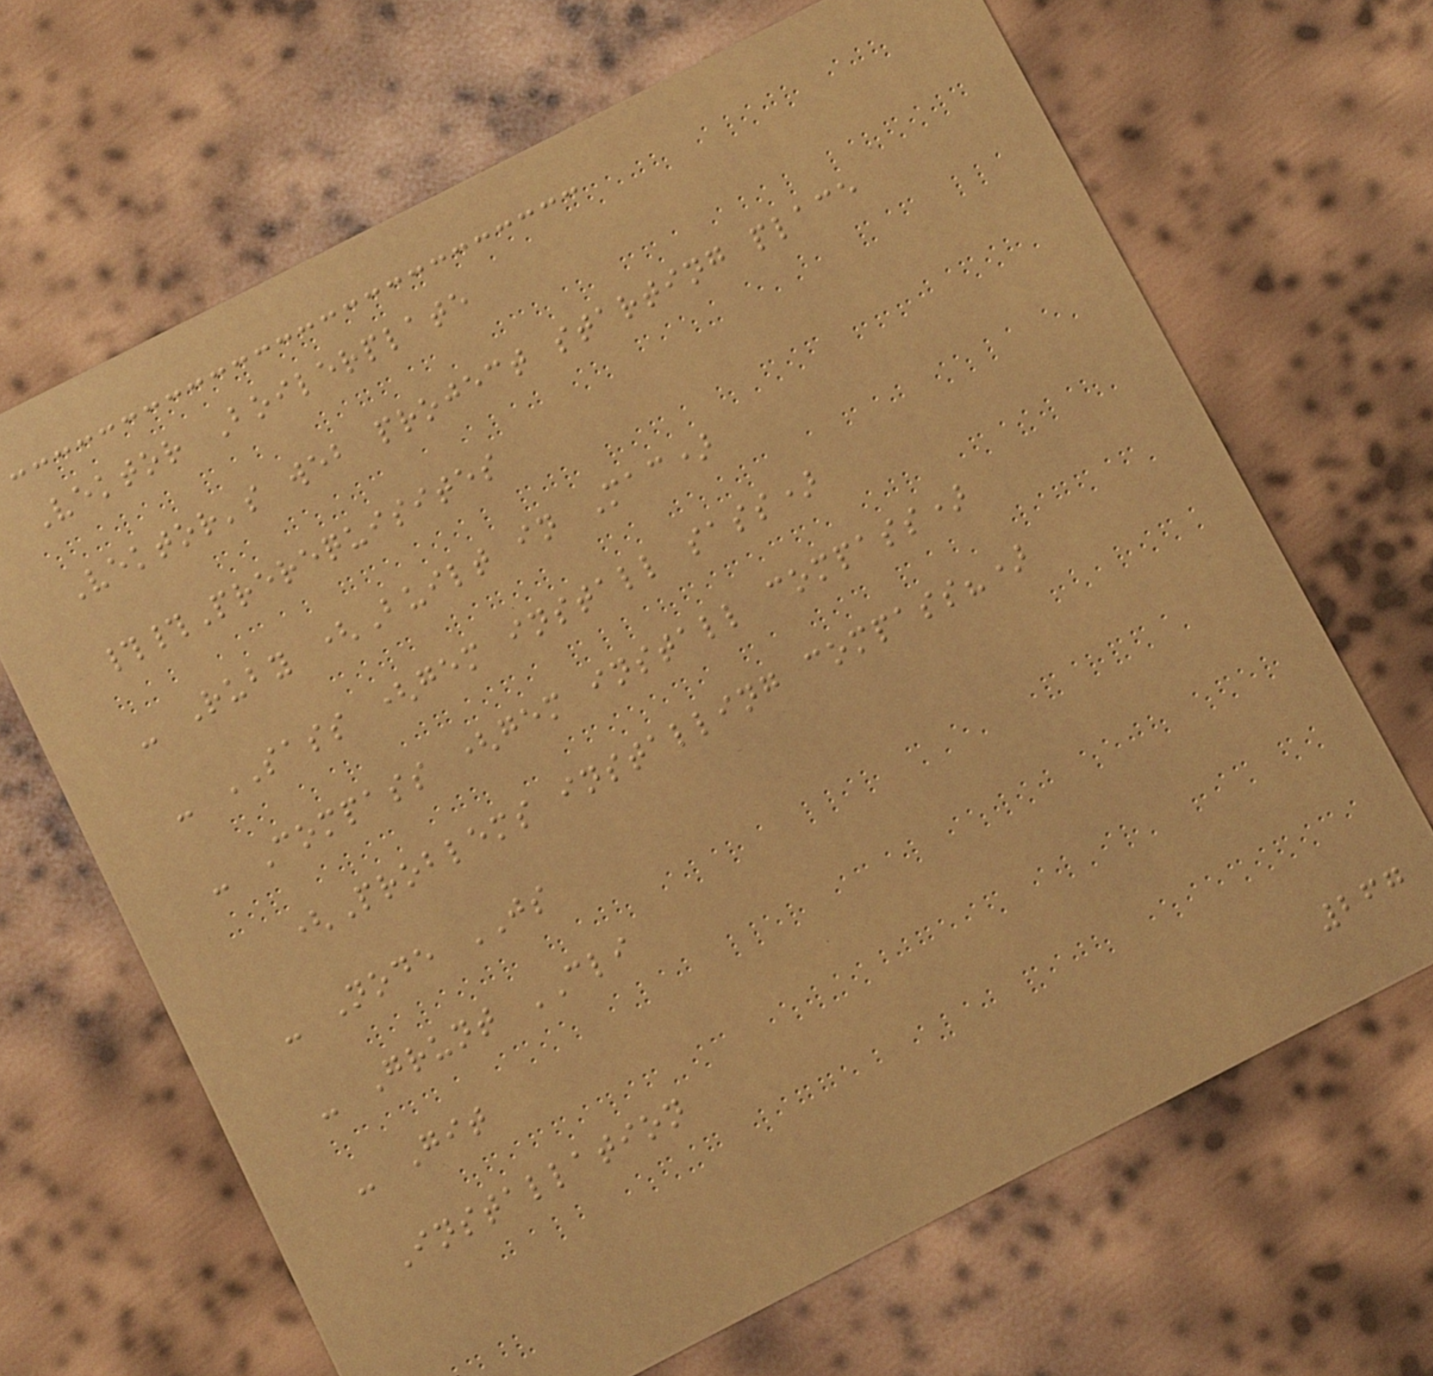Vektor Boilerplate
Vektor's web project starting place
##Prerequisites
- Ruby (Built in Mac)
- SASS (gem install sass)
- Compass (gem install compass)
(Problems installing compass?)
- Node JS
- Grunt CLI
- Git
Installation
267
